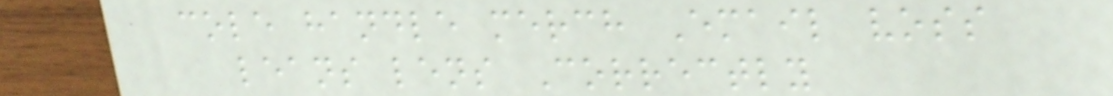cole handle merch Email voss
leans lens Correctly
